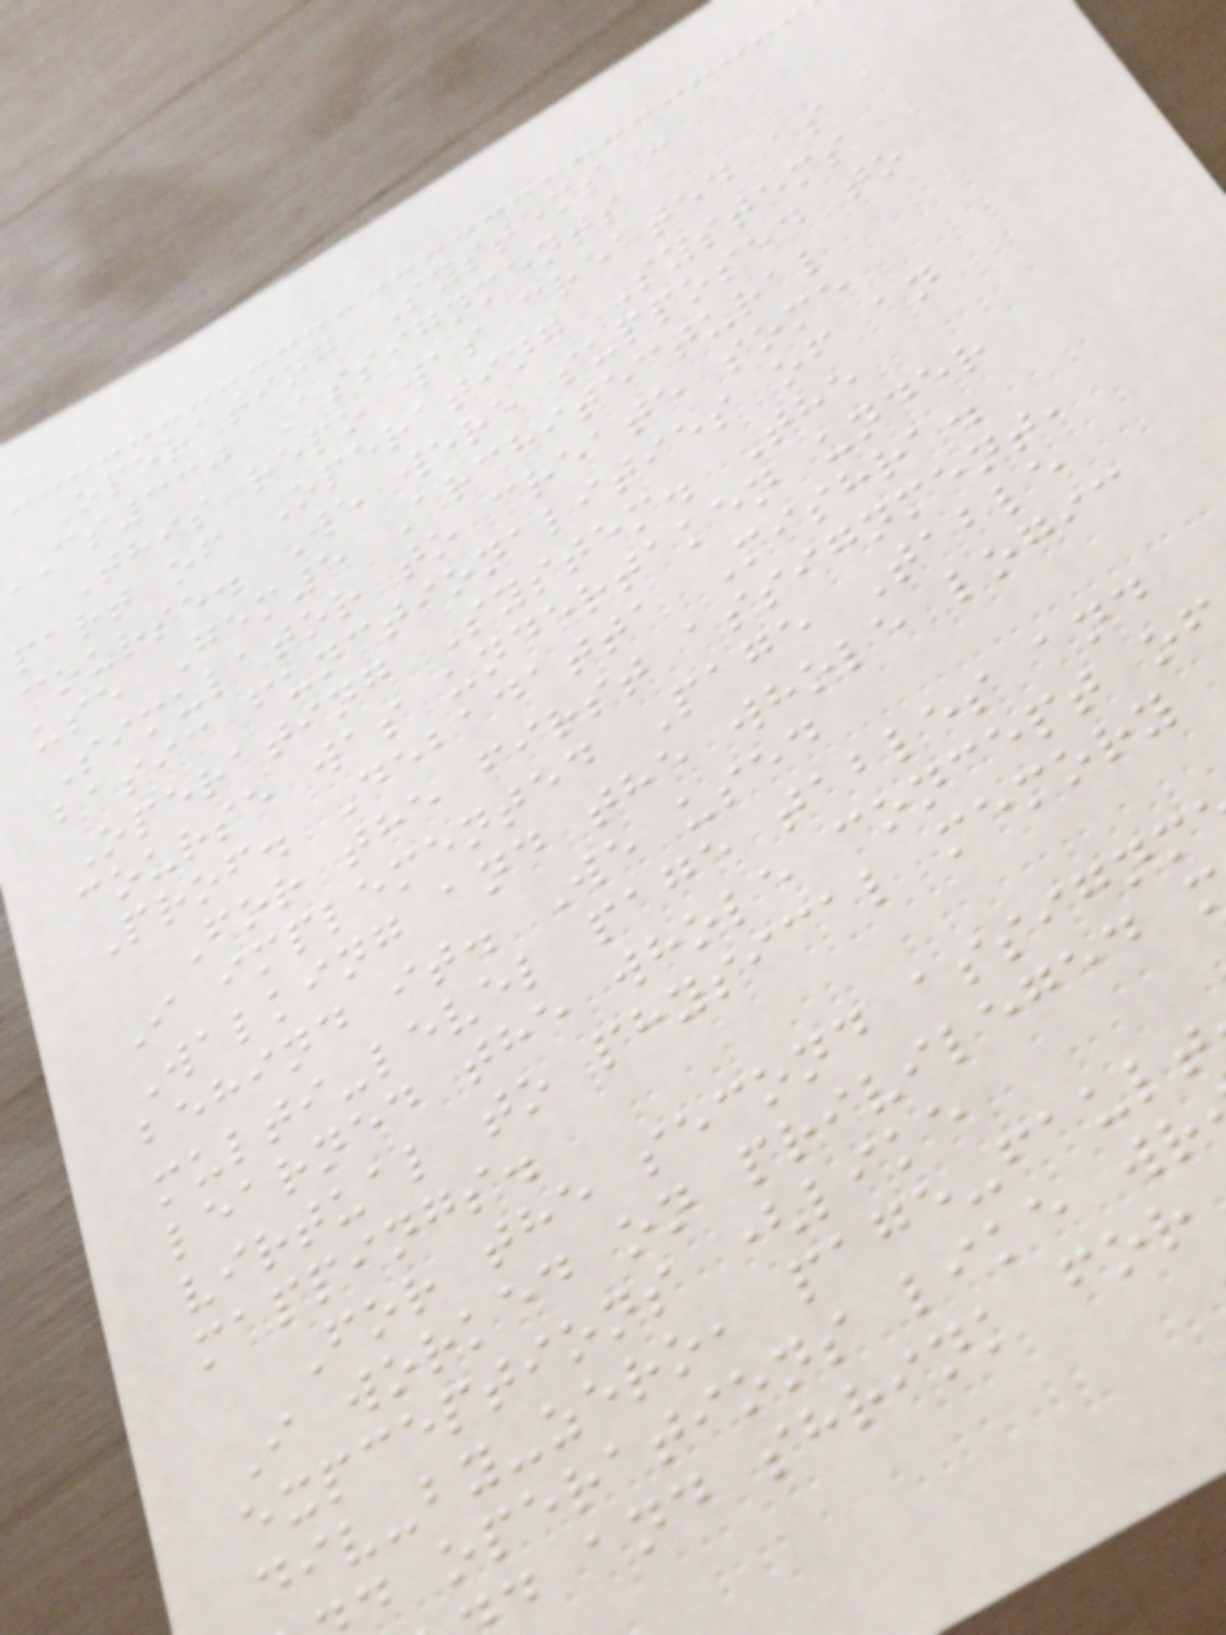Operating Systems -
cs330 Assignments
This repo was created as a
part of Operating Systems
course. We were supposed to
use Gem5 Architectural
Simulator to create some
basic functionalities of an
Operating System. The
course was undertaken under
Prof. Debadatta Mishra.
For the first assignment,
I implemented Page Table
Walking and the whole logic
behind it. We used
multi-level page tables and
learned the whole concept of
virtual to physical memory
mappings.
For the second assignm
I worked on privileged
expceptions (like
div-by-zero, page-fault
d operations like wr
d and shrink for
